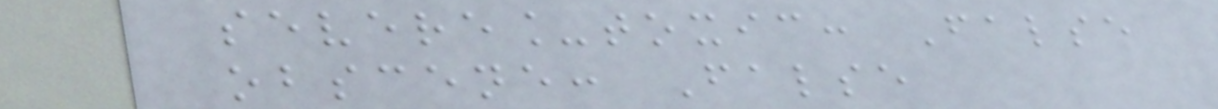severe_toxic: False
obscene: False
